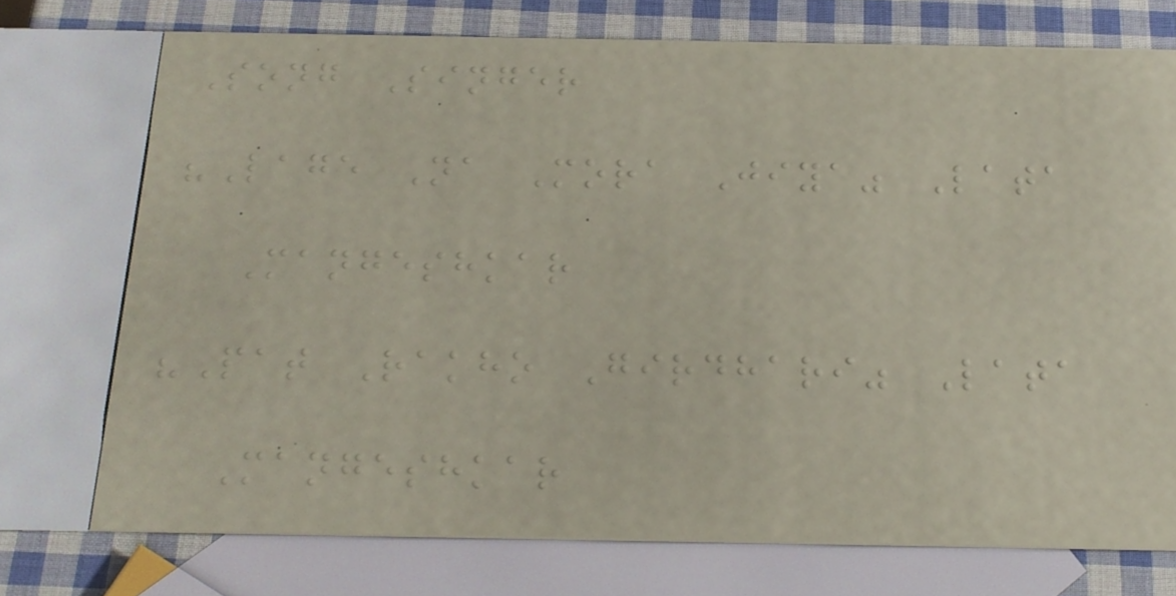Song Singer
"Lage Na Mora Jiya" Lata
Mangeshkar
"Pat Rakho Girdhari" Lata
Mangeshkar
